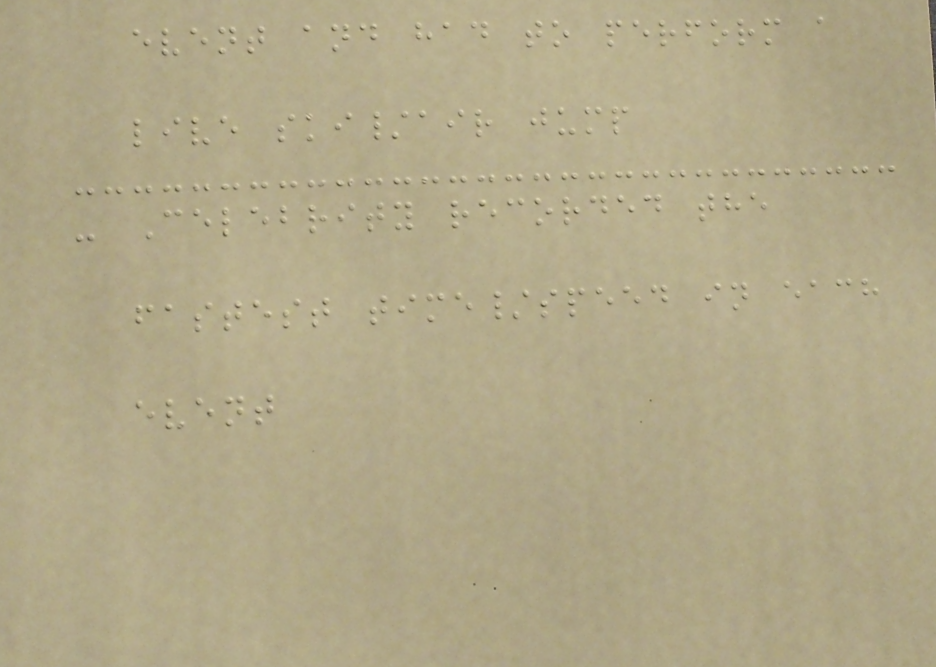event and had to perform a
live ski/air jump
- Celebrity recorded the
fastest time/speed in each
event
